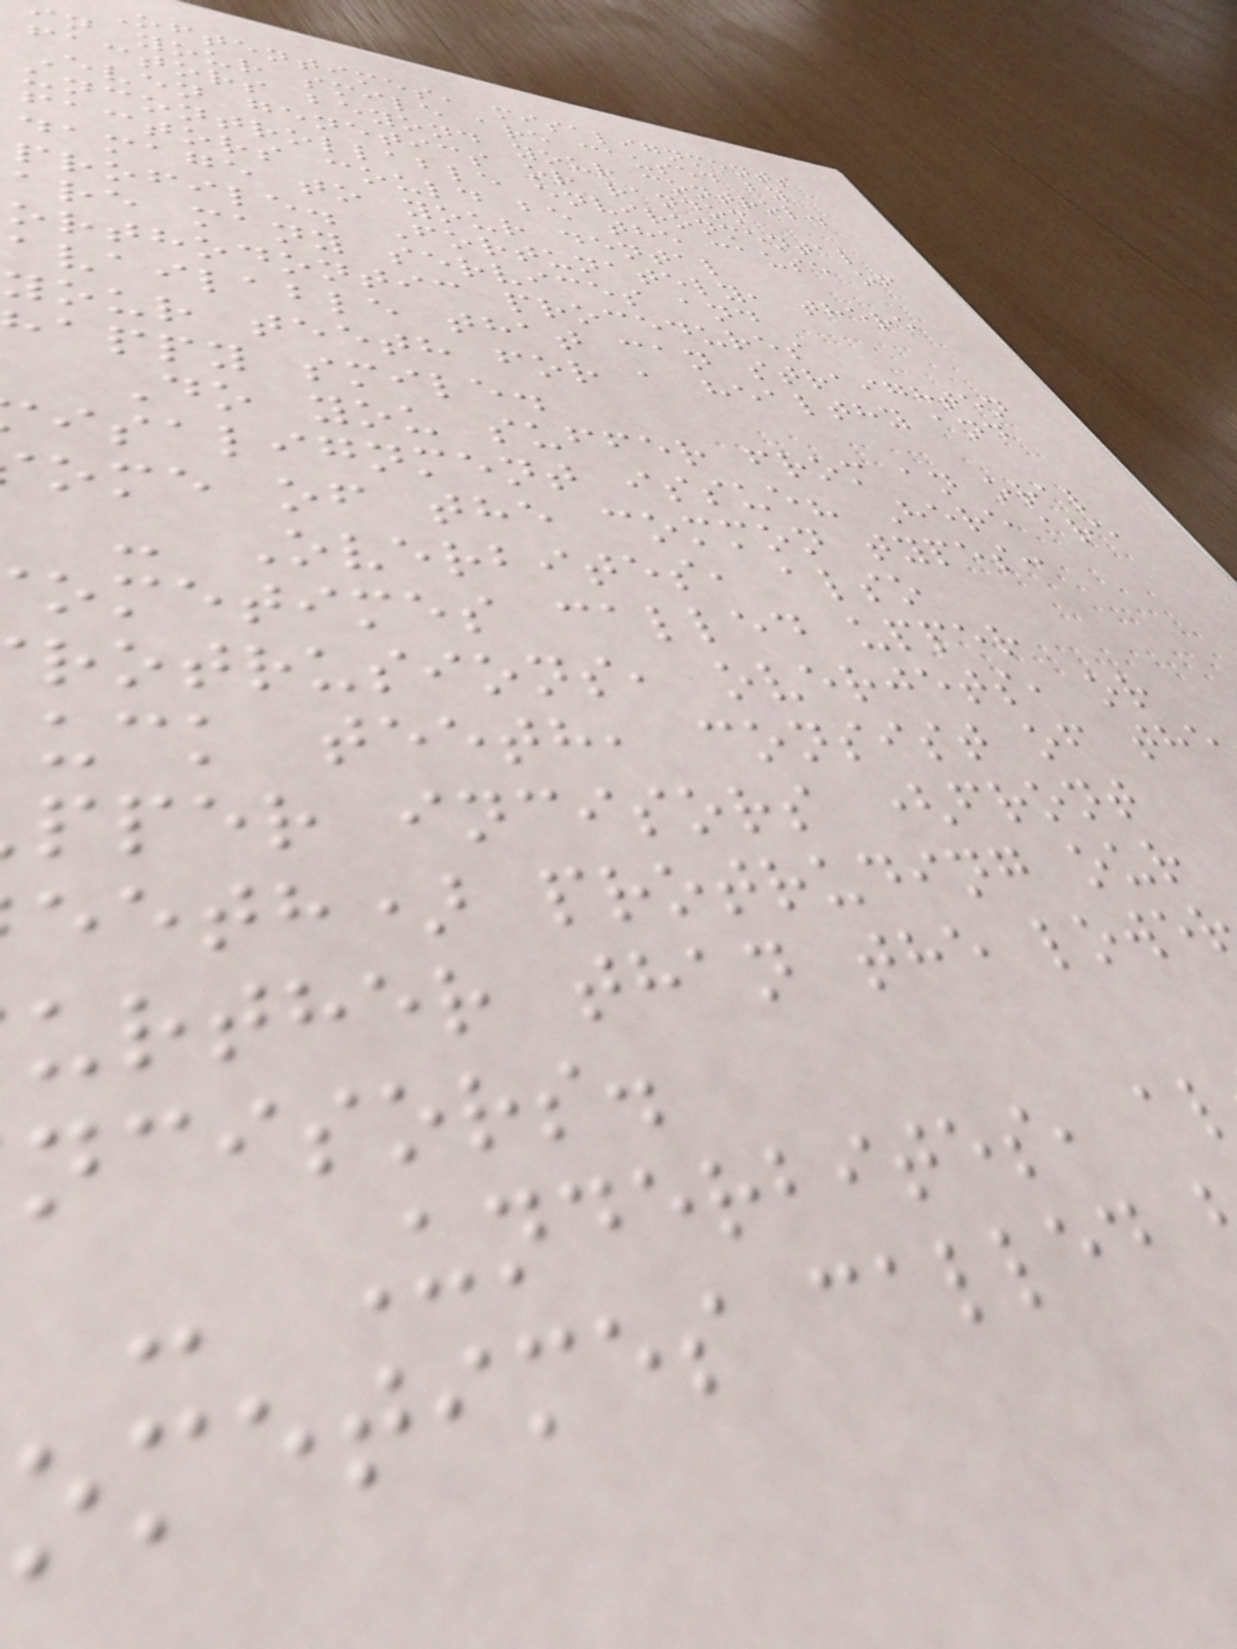Oftentimes, misalignments
in your smile are caused by
factors beyond your control.
Even genetics or random
uncontrollable environmental
factors could be the cause of
damage to your dental
profile. Fortunately, there
are many services and
orthodontic procedures
available that can straighten
your teeth for a healthy and
appy smile.
Do you suffer from an oral
isalignment issue? Here are
ome of the common types:
- Overbites, also
ometimes called upper
rotrusions, overjets, or
uck teeth, consist of the
pper incisors (front
eeth) protruding our
urther than the lowe
ncisors.
- Underbites, a
ometimes called
